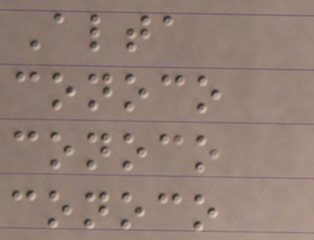Alta
conoco
conoco
conoco
